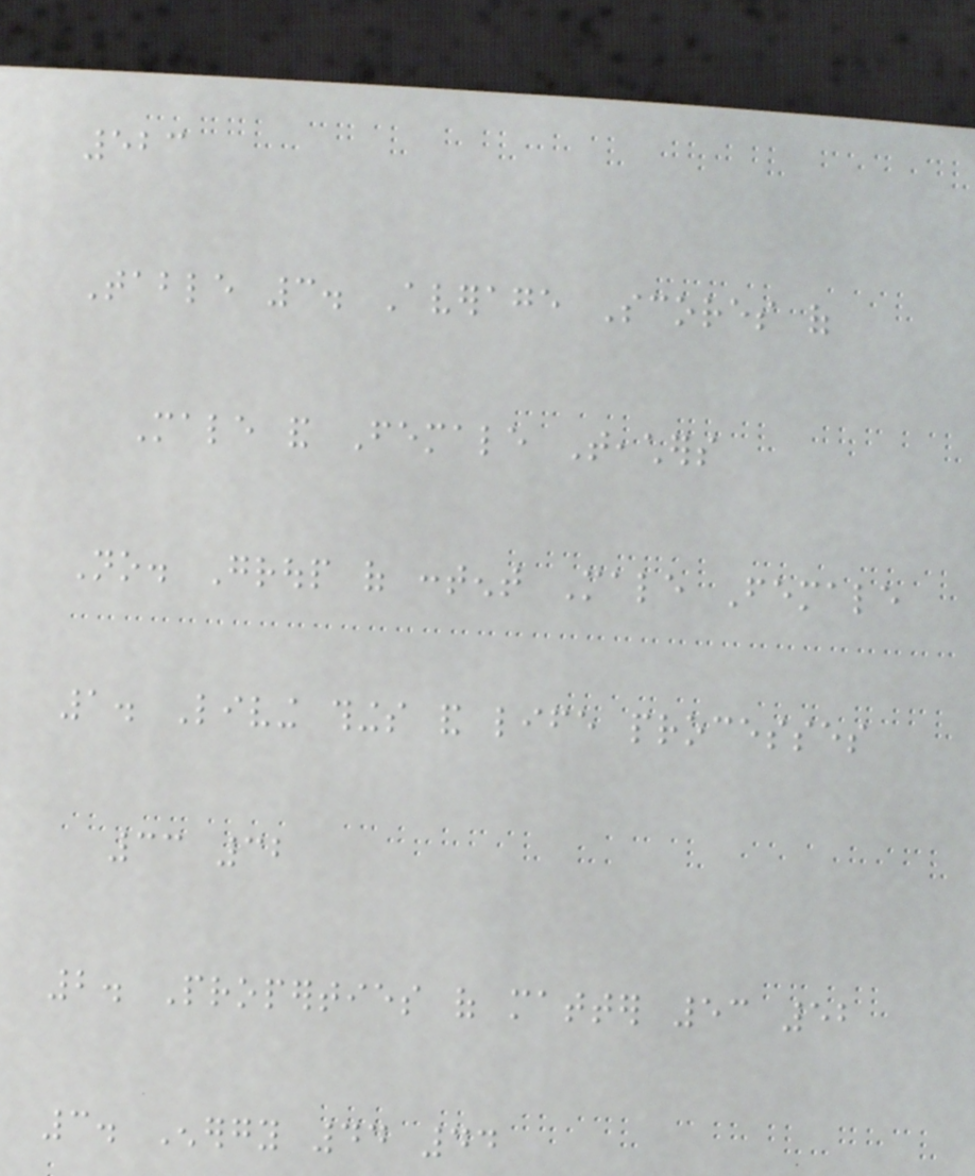523
Table 3. Average Scores of
Male and Female Teachers
No. Group of content Male Female
1. Living things and life processes
33 32
2. Properties of matter 53 52
3. Energy 44 44
